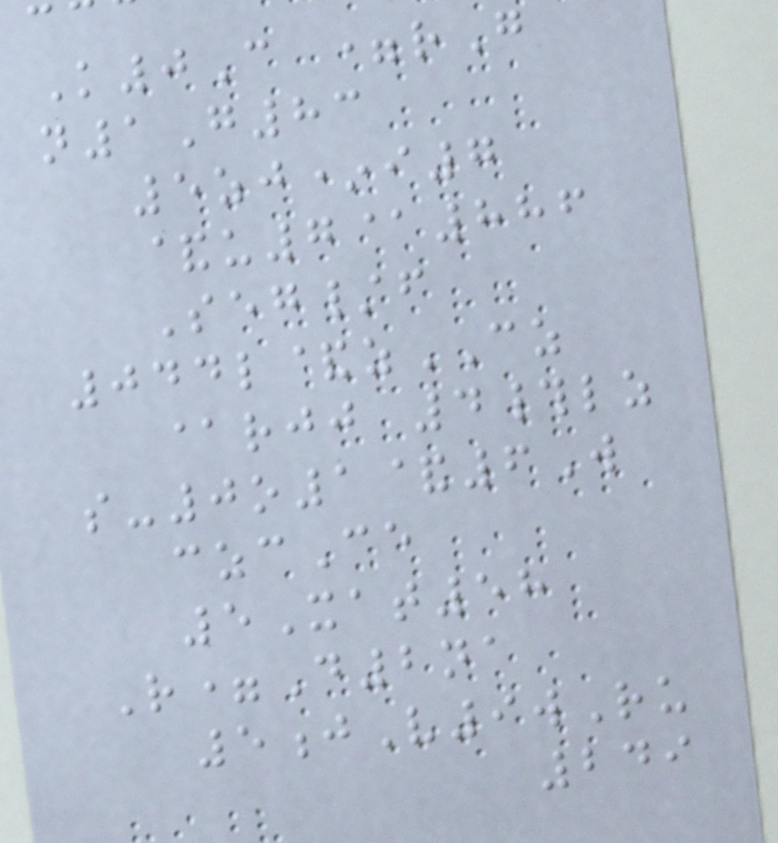K0C =rG
n1G83
5zj*i7
&u7@886
Seg/f
044l&zCZ
@rjj 4#lz
s-0o1&6W
czcCe
5Xat58
R=D2na
5jV9wRu
249
